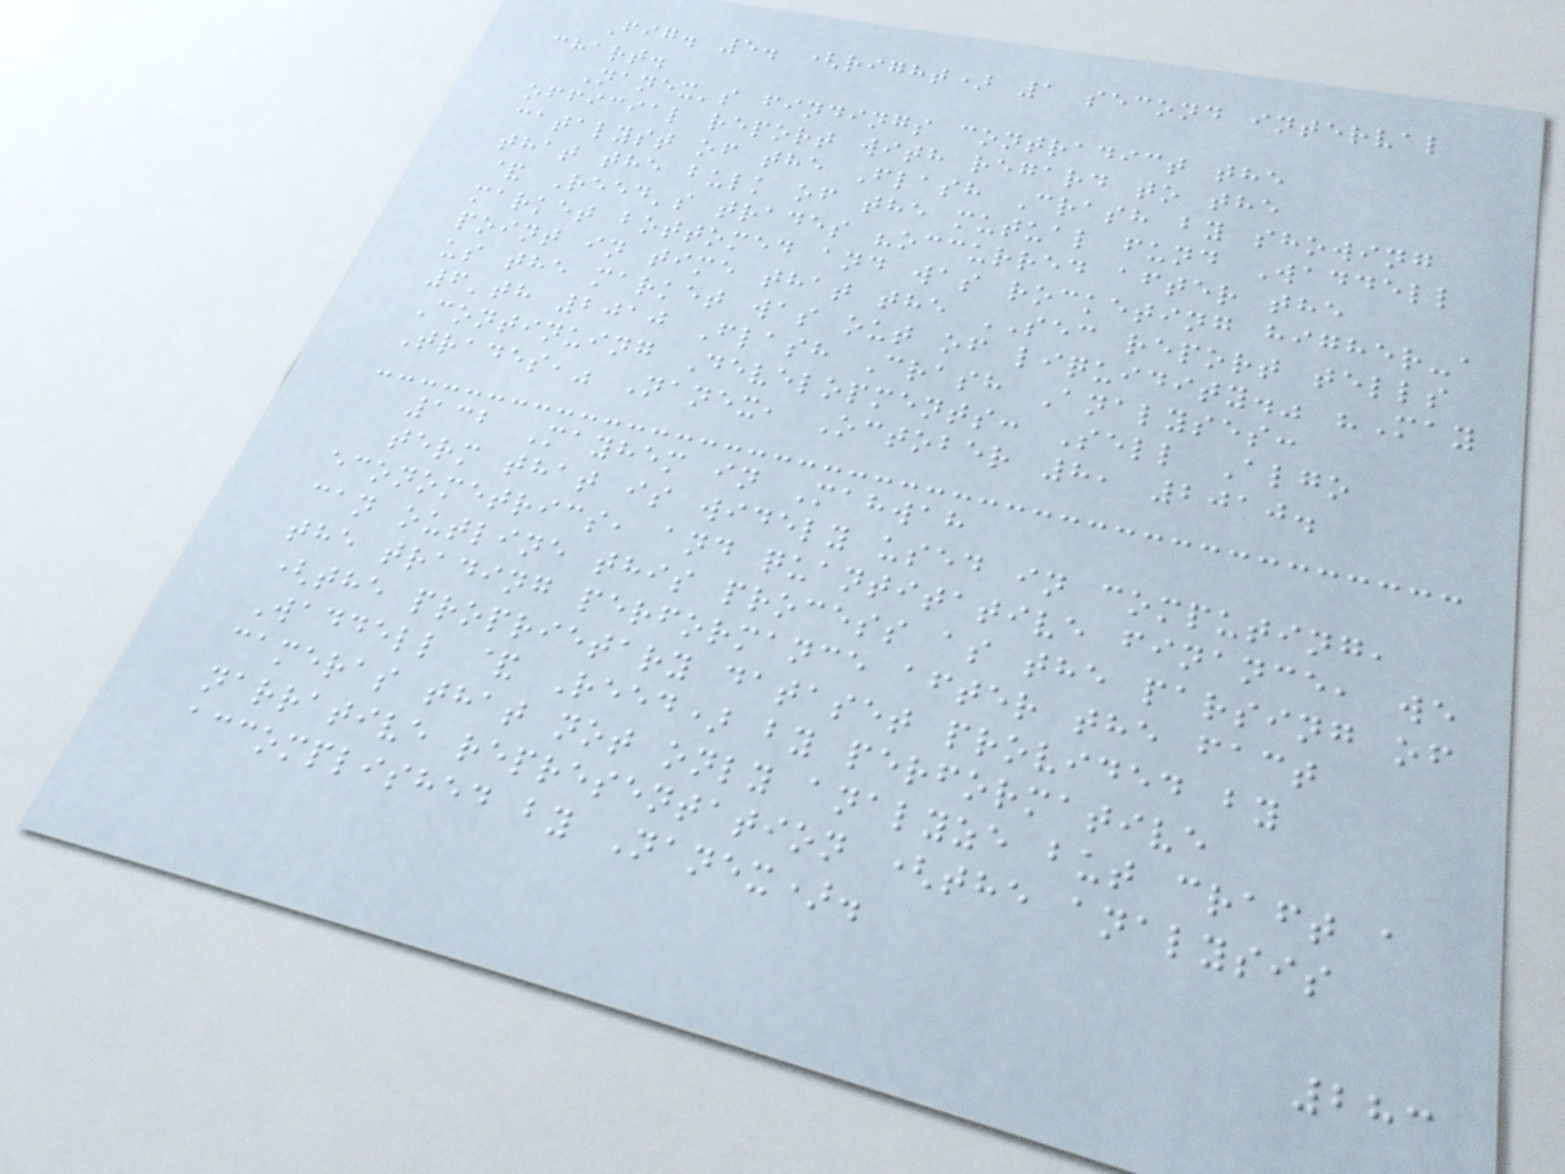Fig. 5. (right) 1 second interval
chart.
Nanex's findings contradict the
official report with regard to the
catalyst of the Flash Crash by showing
that the bulk of the mutual fund Waddell
& Reed's trades "occurred after the
market bottomed and was rocketing higher-a
point in time that the SEC report tells
us the market was out of liquidity." "May
6'th 2010 Flash Crash Analyses:
Continuing Developments: Sell Algo
Trades," Nanex, October 8, 2010.
132 Mayhem in Mahwah
term that is widely used in computing,
econometrics, and quantitative finance, we
can outline this process as the parsing of
the trading performance after the fact
(the proprietary dataset provided by
Waddell & Reed) by performative
cameras that not only analyze but craft a
narrative representation (the analysis
accomplished by Nanex).
283
